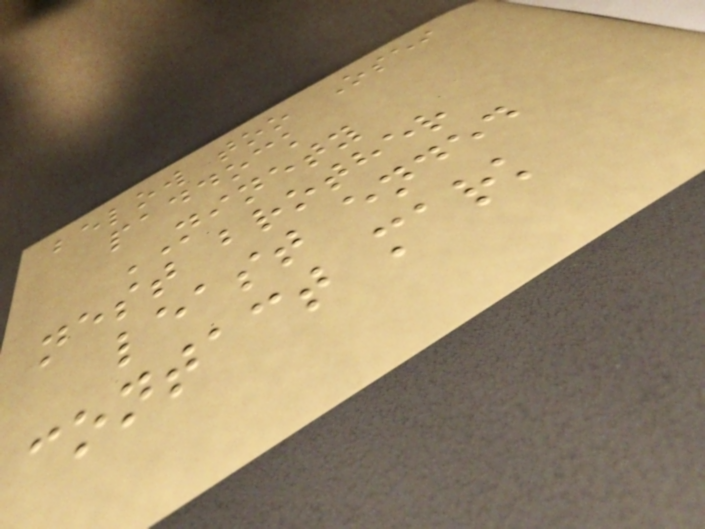below too Osei
paddock
NINETY
nest brother
least ended
contact mark
